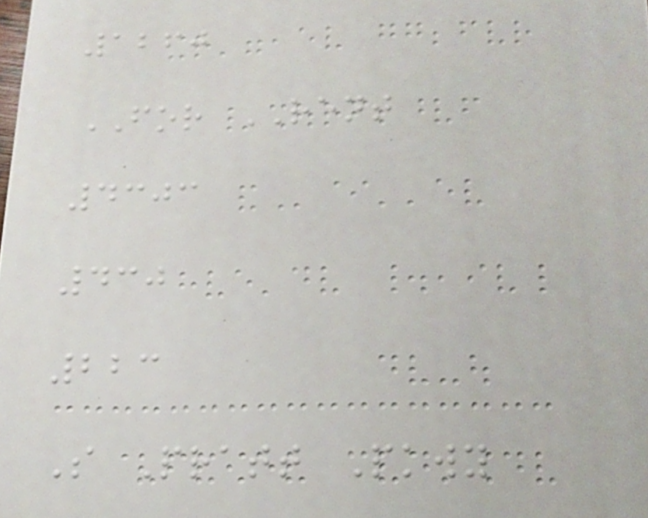1260
FOR RENT
4303
430
223
S Pratt Pkwy
